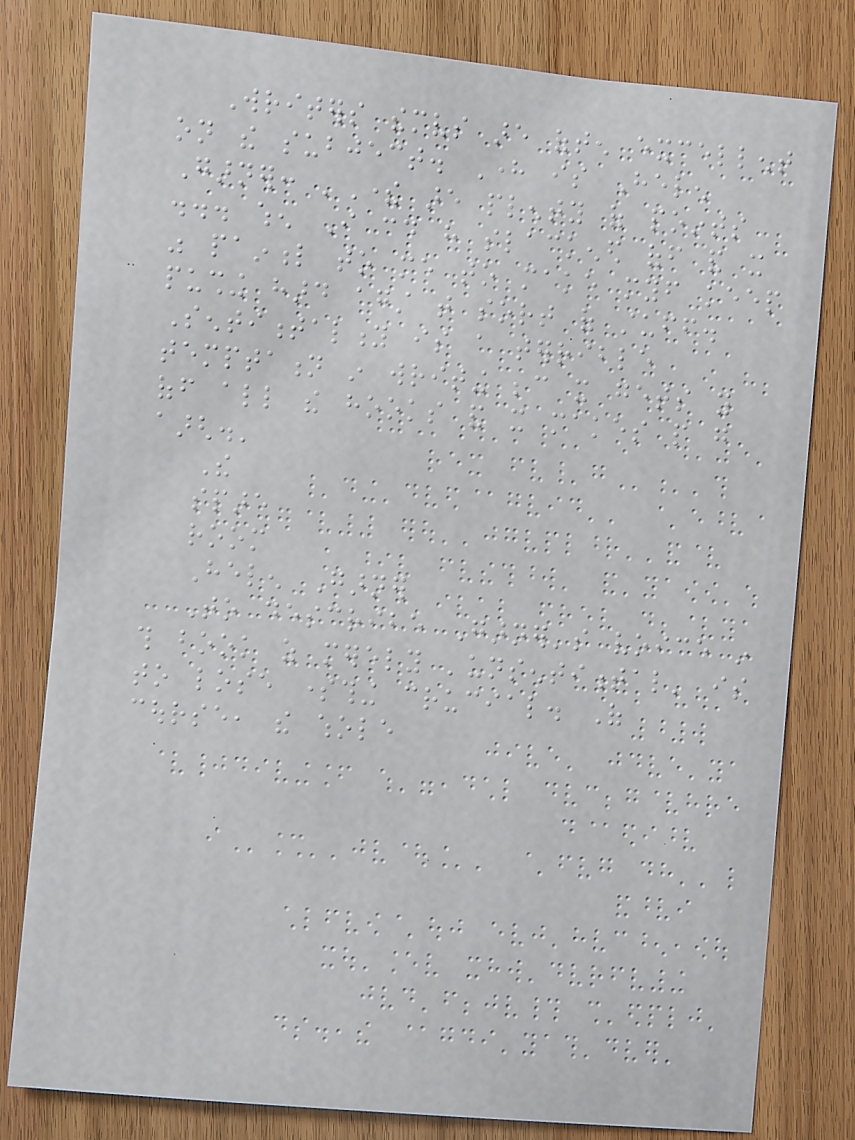Writers themselves are often excellent
on the subject. Here is Helen
Garner: 'There are plenty of points
... when I could have slackened off and it
was painful to me to make myself keep
pushing hard against that sort of stuff.
Sentimentality is a terrible
temptation in writing because it gets you
off all the hooks and it makes people go
aargh.'
The
spare
room
Helen Garner
To describe Garner's voice in
this book as merely 'unsentimental' is
to lose something crucial. Of
course, the whole
